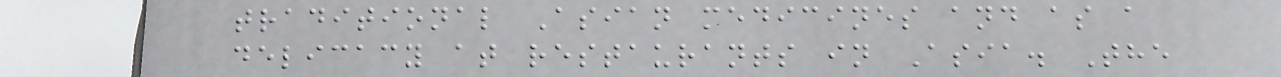traditional Asian medicines and as a
delicacy at restaurants in Asia. The
